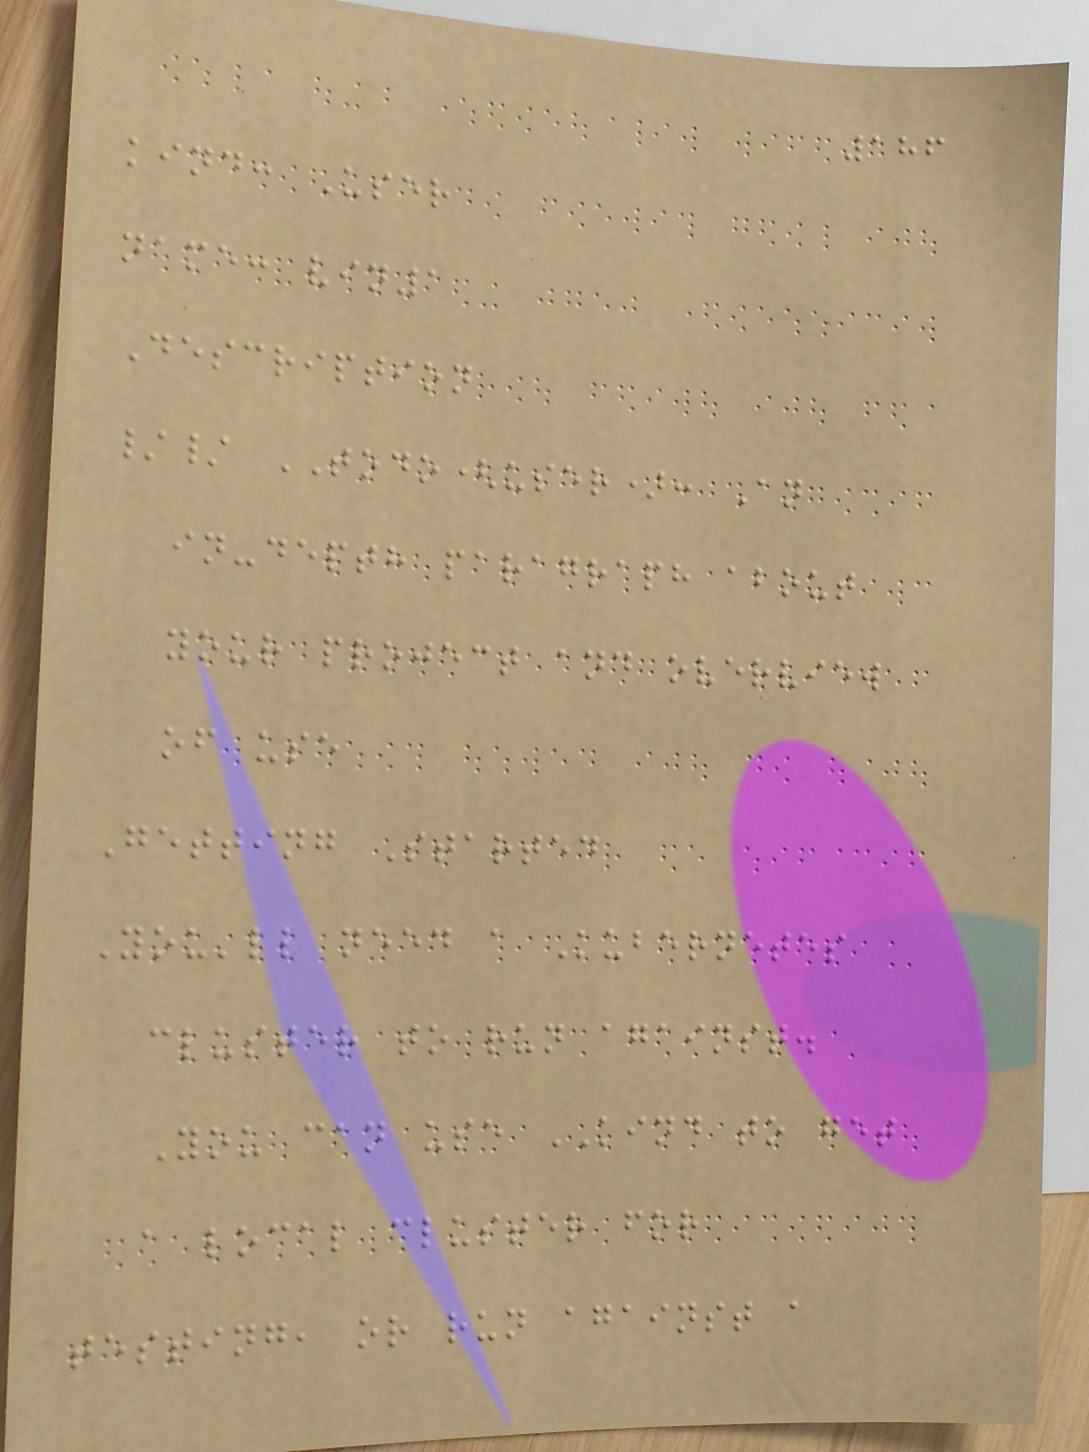186
kind: User
name: vin1
Description
// TODO(user): An
in-depth paragraph about
your project and overview
of use
Getting Started
You'll need a Kubernetes
cluster to run against.
You can use KIND to get
a local cluster for
testing, or run against a
